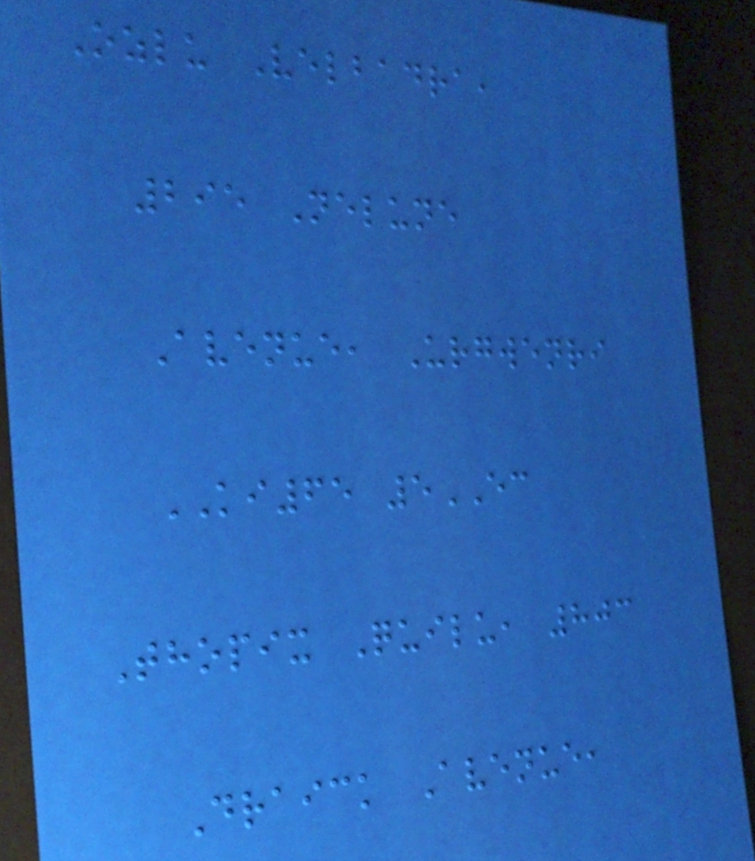Ozlu Velbadra,
295 Nelune
Avenue, Urgwenri
KI65 5EC
Thopix Quilu, 803
Draick Avenue,
